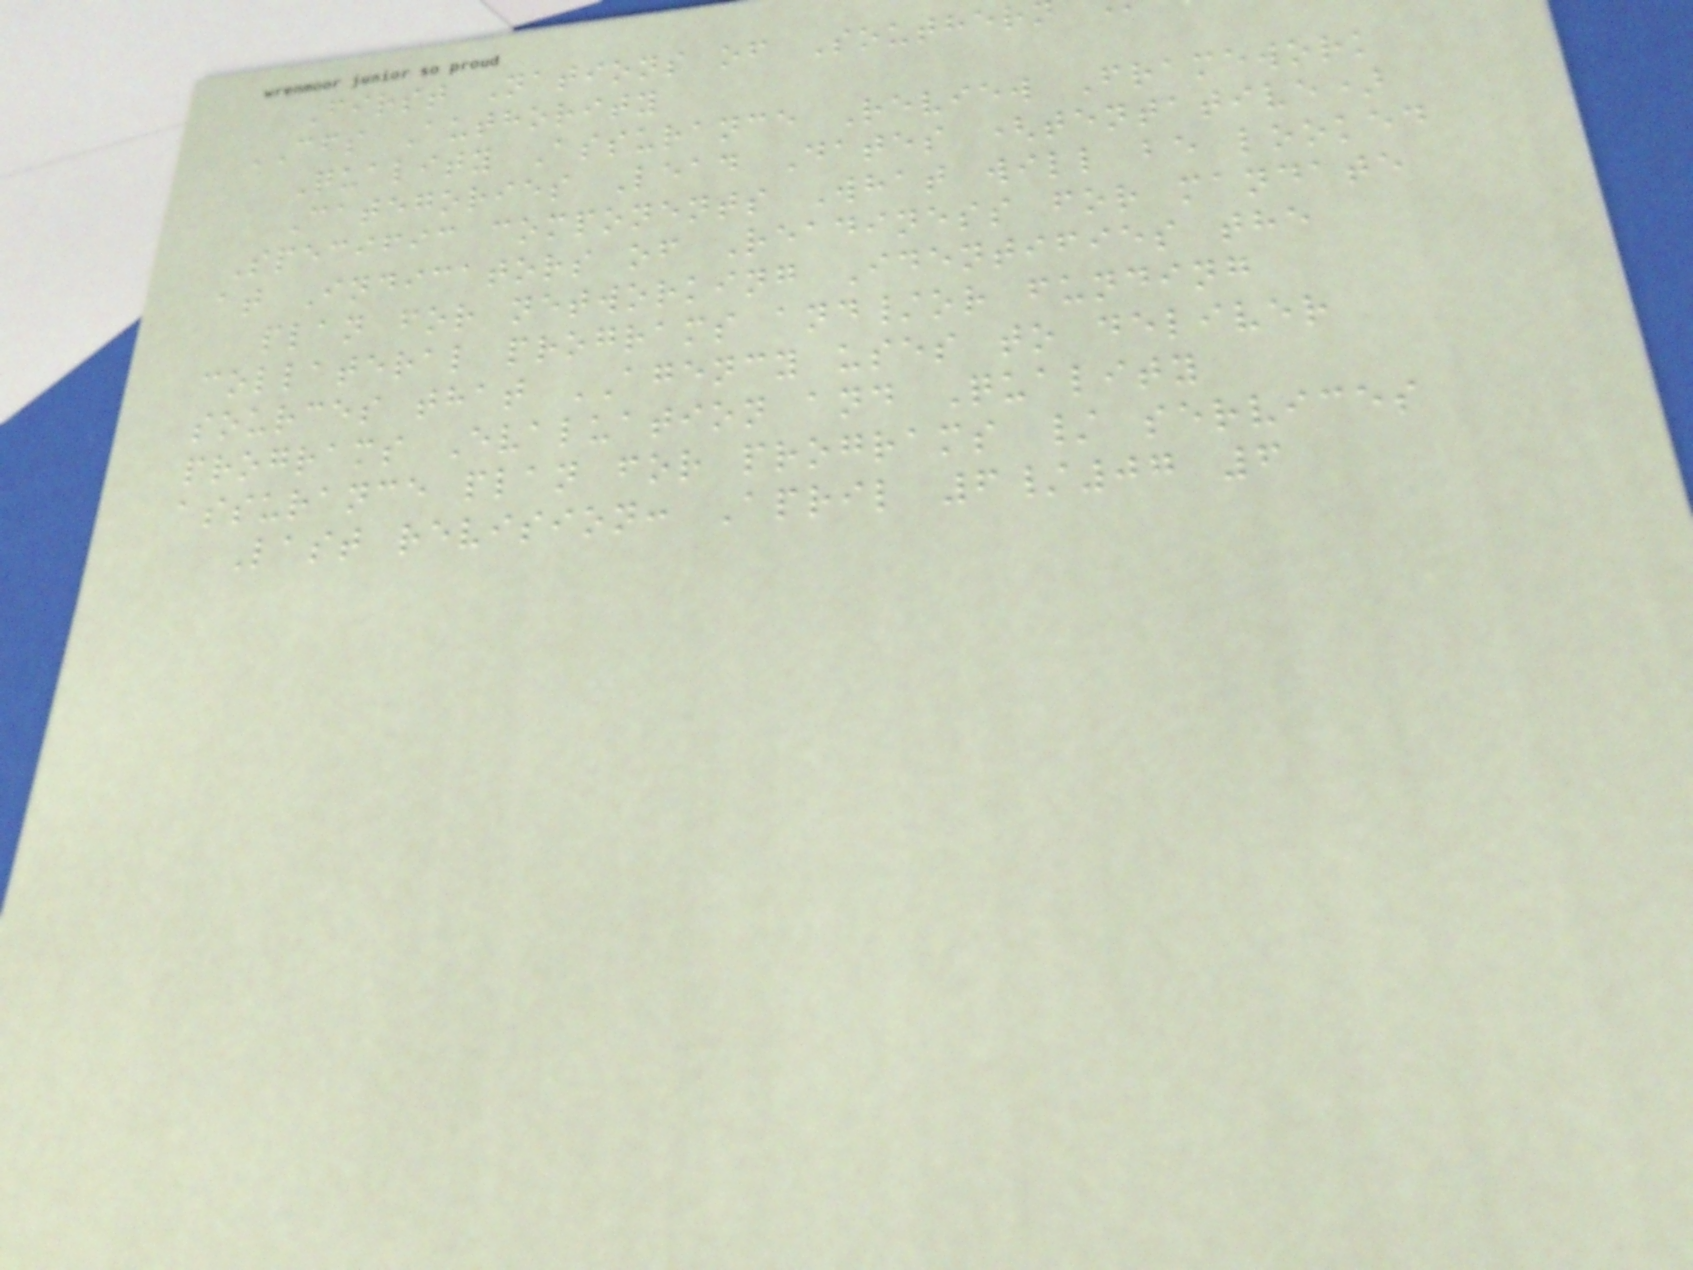First Nations of Souther
CFS Authority
Quality Assurance Review Framework
Categories Lead Dates (tentative)
Specific components What will be looked
at Indicators of Readiness for mandate
plan for networking Identifies the
collateral programs and/or funding
sources that AGENCY uses to deliver
programs Evaluation and Quality
assurance plan for programs / services
Last revision: April 6/07 6
